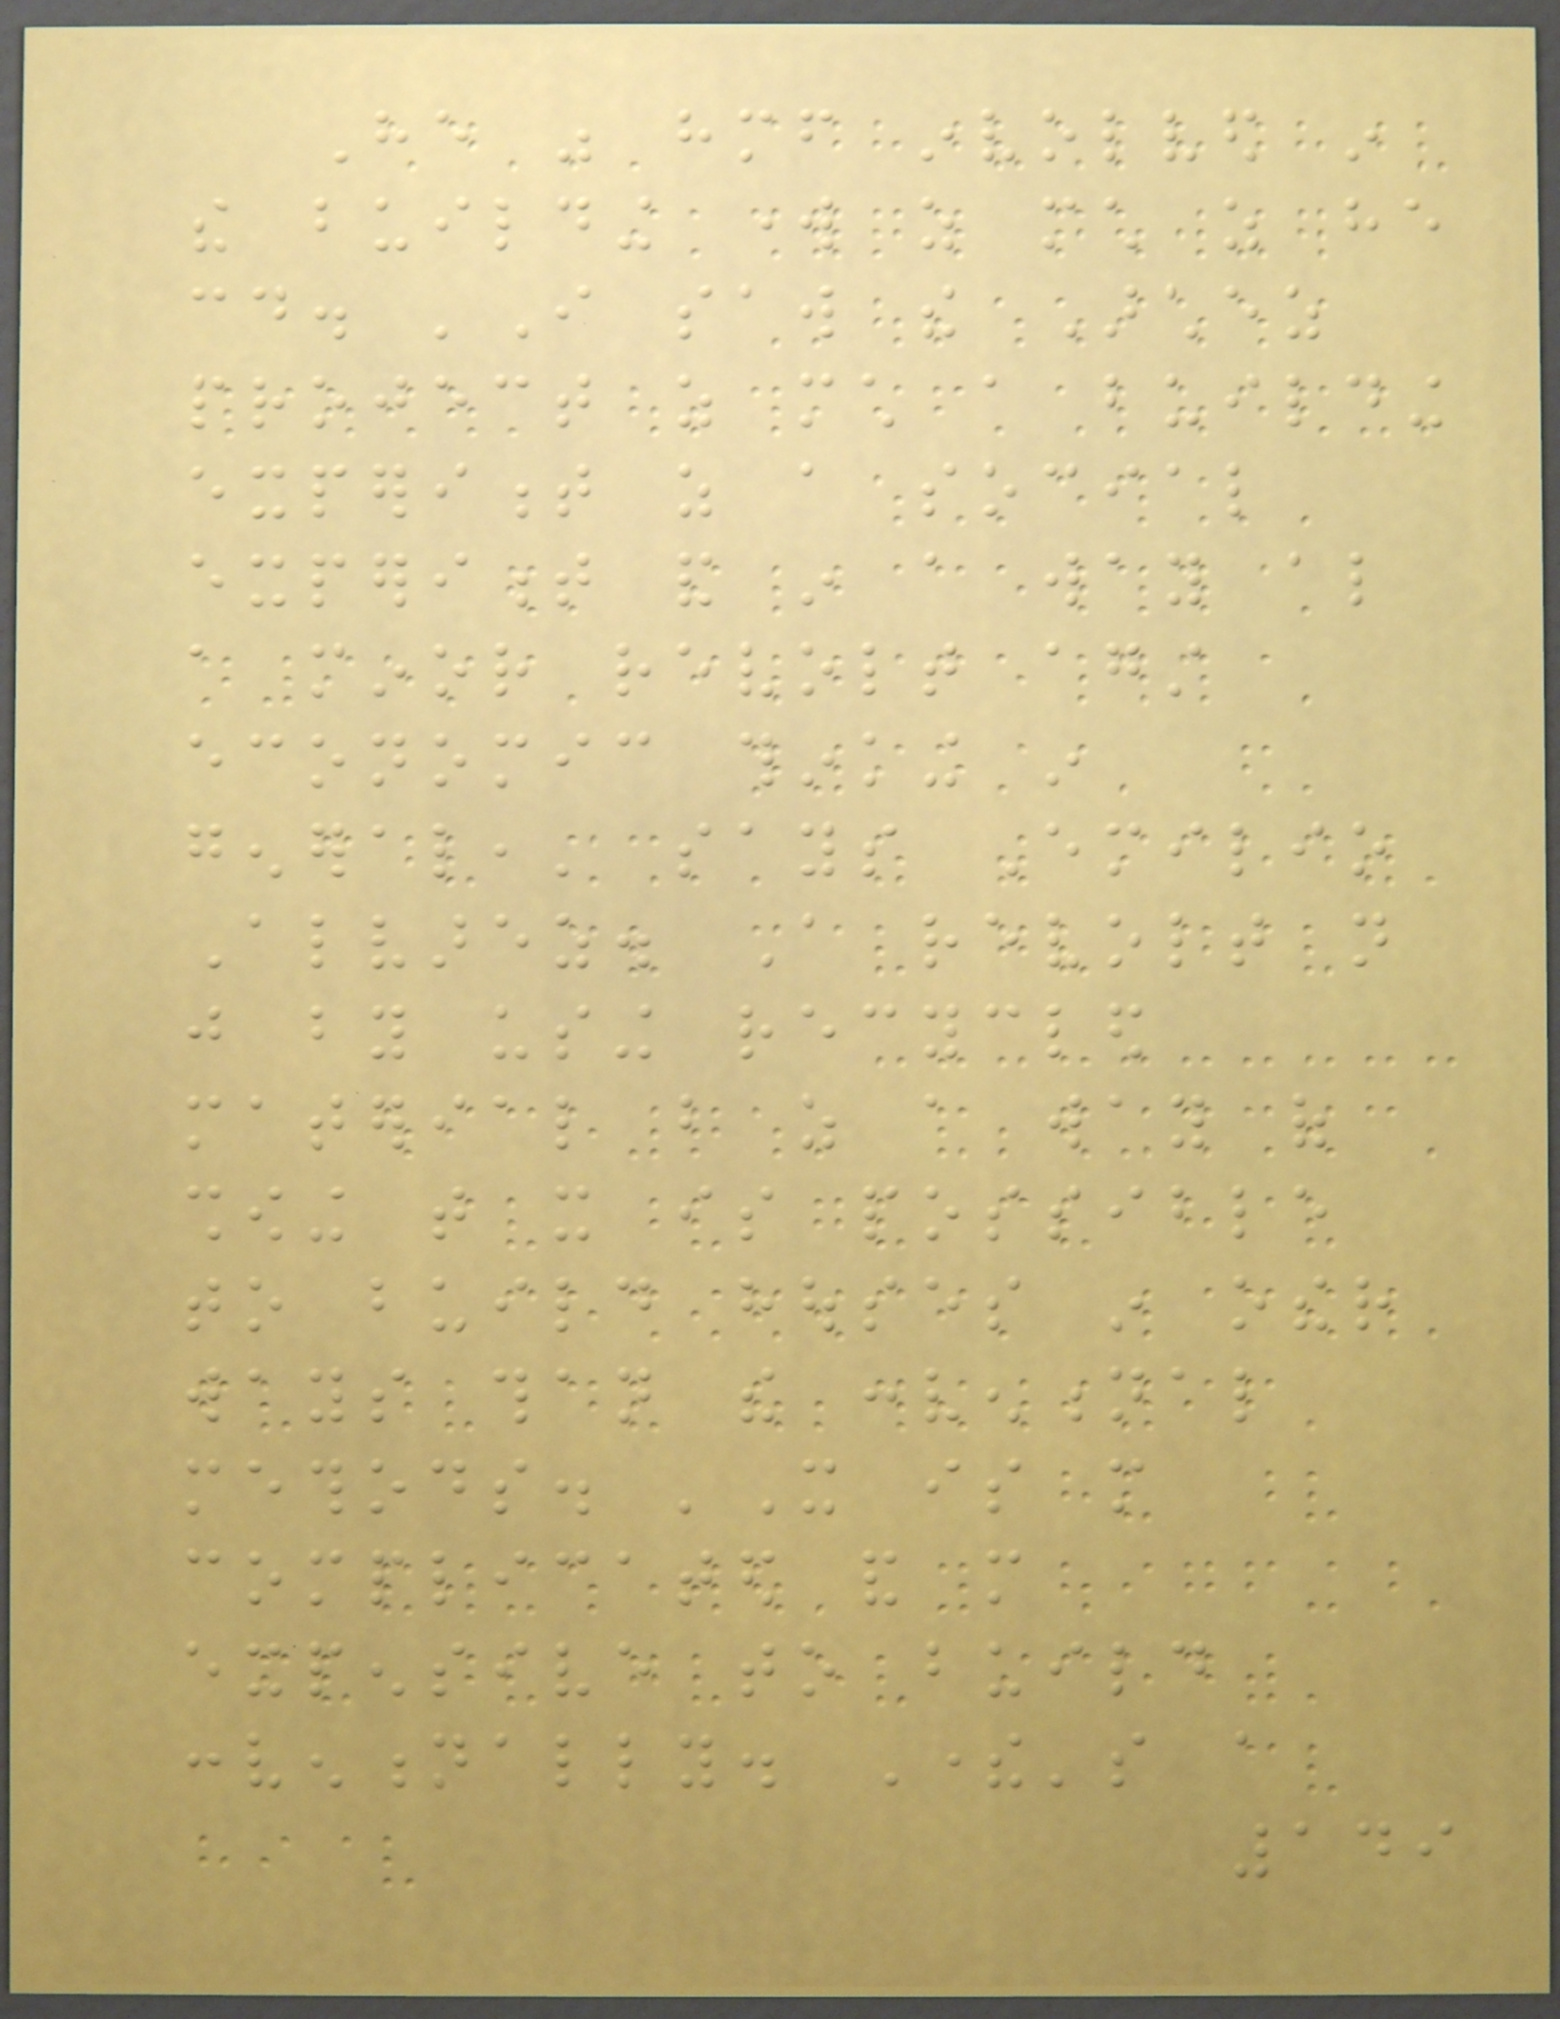He was himself involved in
the building work as much as he
could. 'I saw the Archez
project as much a building
experiment as a social
experiment and in a way also
a minor revolt against
economic thinking in
general,' says Emilio
Alvarez. A revolt not
just by using recycled
material but as a way of
showing that it is possible
to build houses in other
ways than the conventional
methods. 'It is more
complicated and more
expensive to build
conventionally. There's a
149
